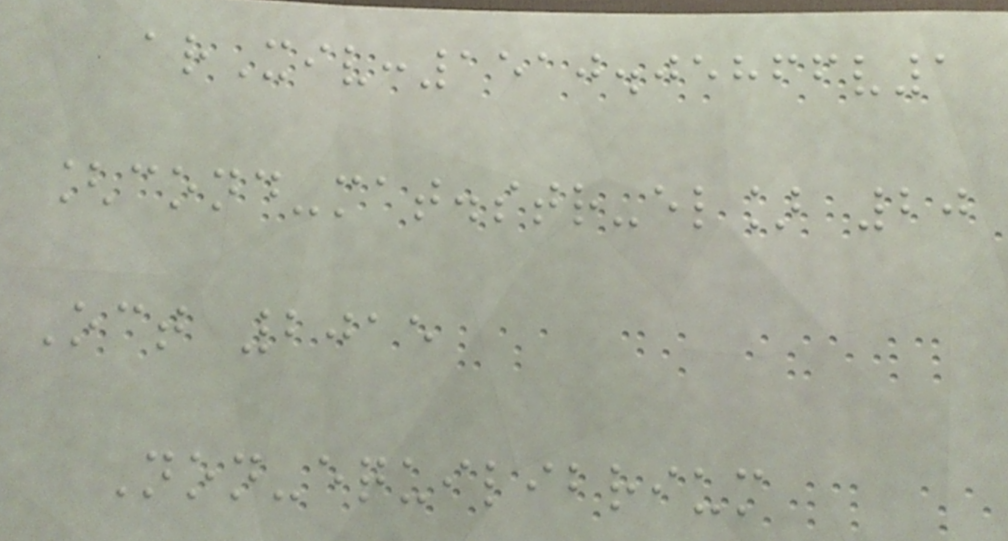arXiv:1510.05866v1
[cond-mat.str-el] 20
Oct 2015
Non-equilibrium
